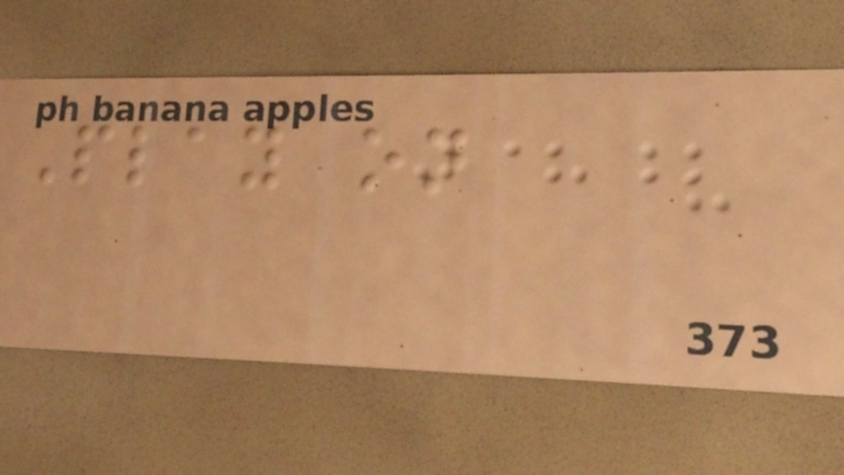Play on
